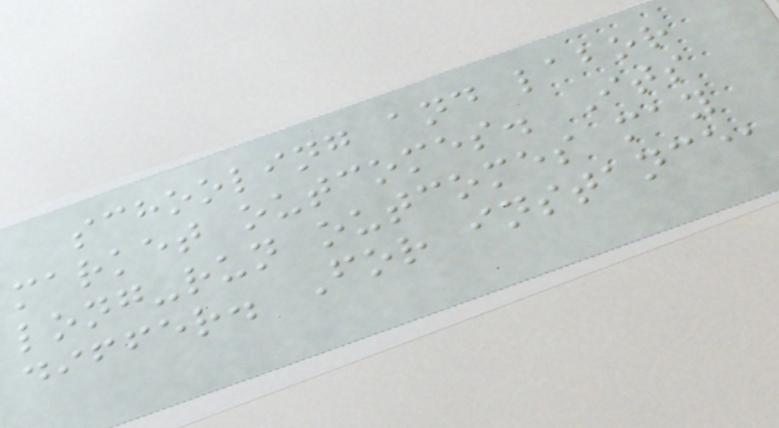schooling and labor
market outcomes. Its
long-run outcomes may
differ. For instance,
